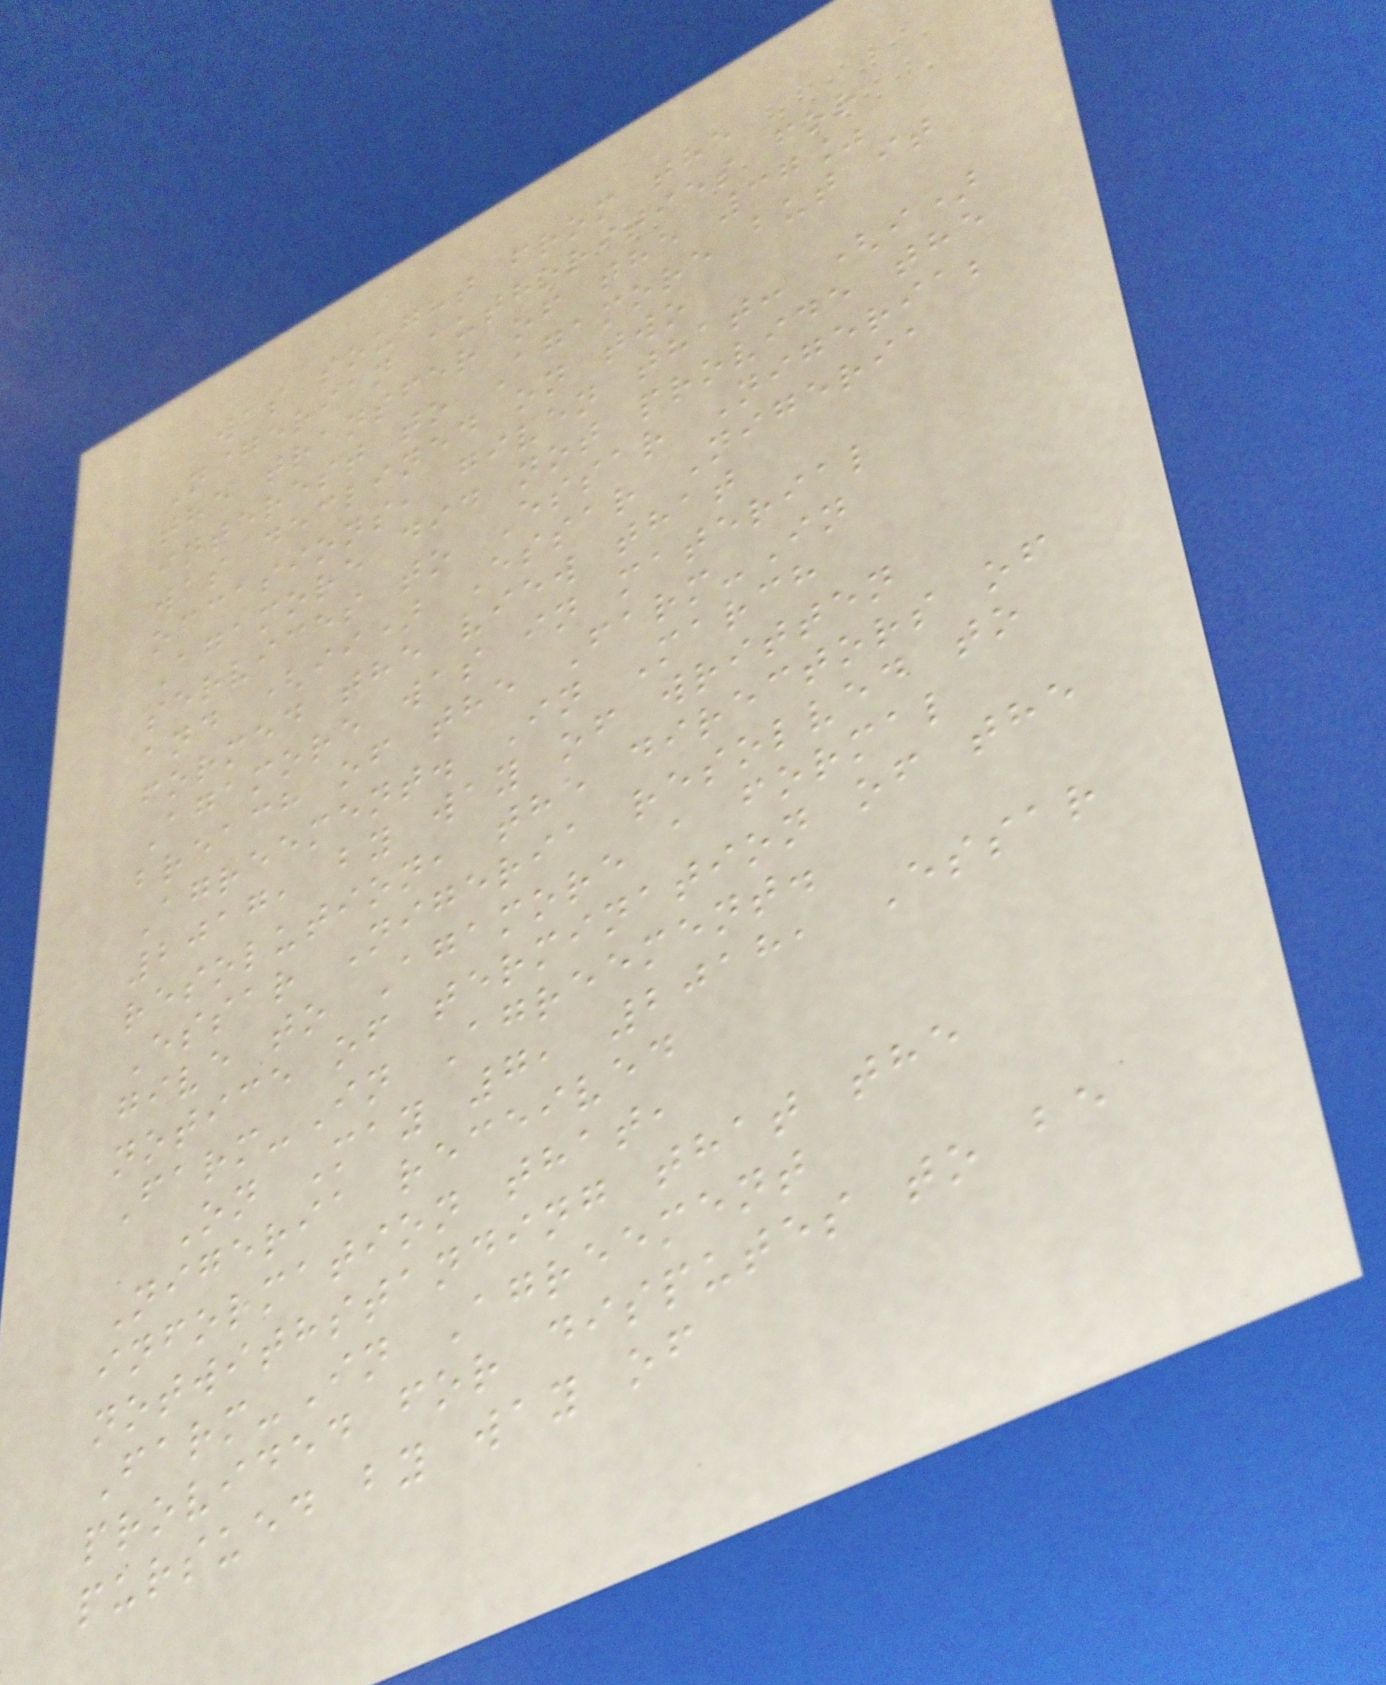was sought from the
Nigerian authorities for
the transfer of the 37%
interest to Agamore but it
was declined on two
occasions, given that: (i)
Agamore did not provide the
services to Essar Nigeria;
and (ii) Essar Nigeria
formed the view that
Agamore was in material
breach of the Farm-In
Agreement. In March
2017, by way of written
resolution, the directors of
Essar Nigeria resolved to
give to Agamore a formal
notice of termination of the
Farm-In Agreement.
On May 7, 2018, Essar
Nigeria received
information that,
notwithstanding that the
Farm-In Agreement
provided for disputes to be
pursued by way of
